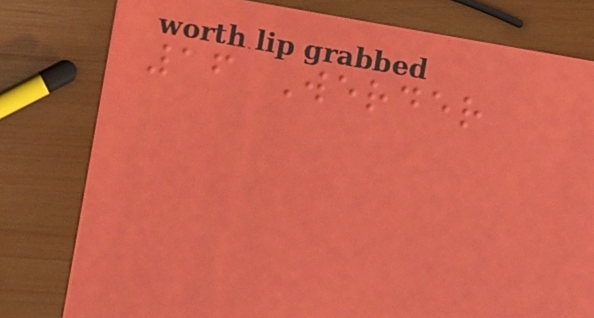16 Werder
